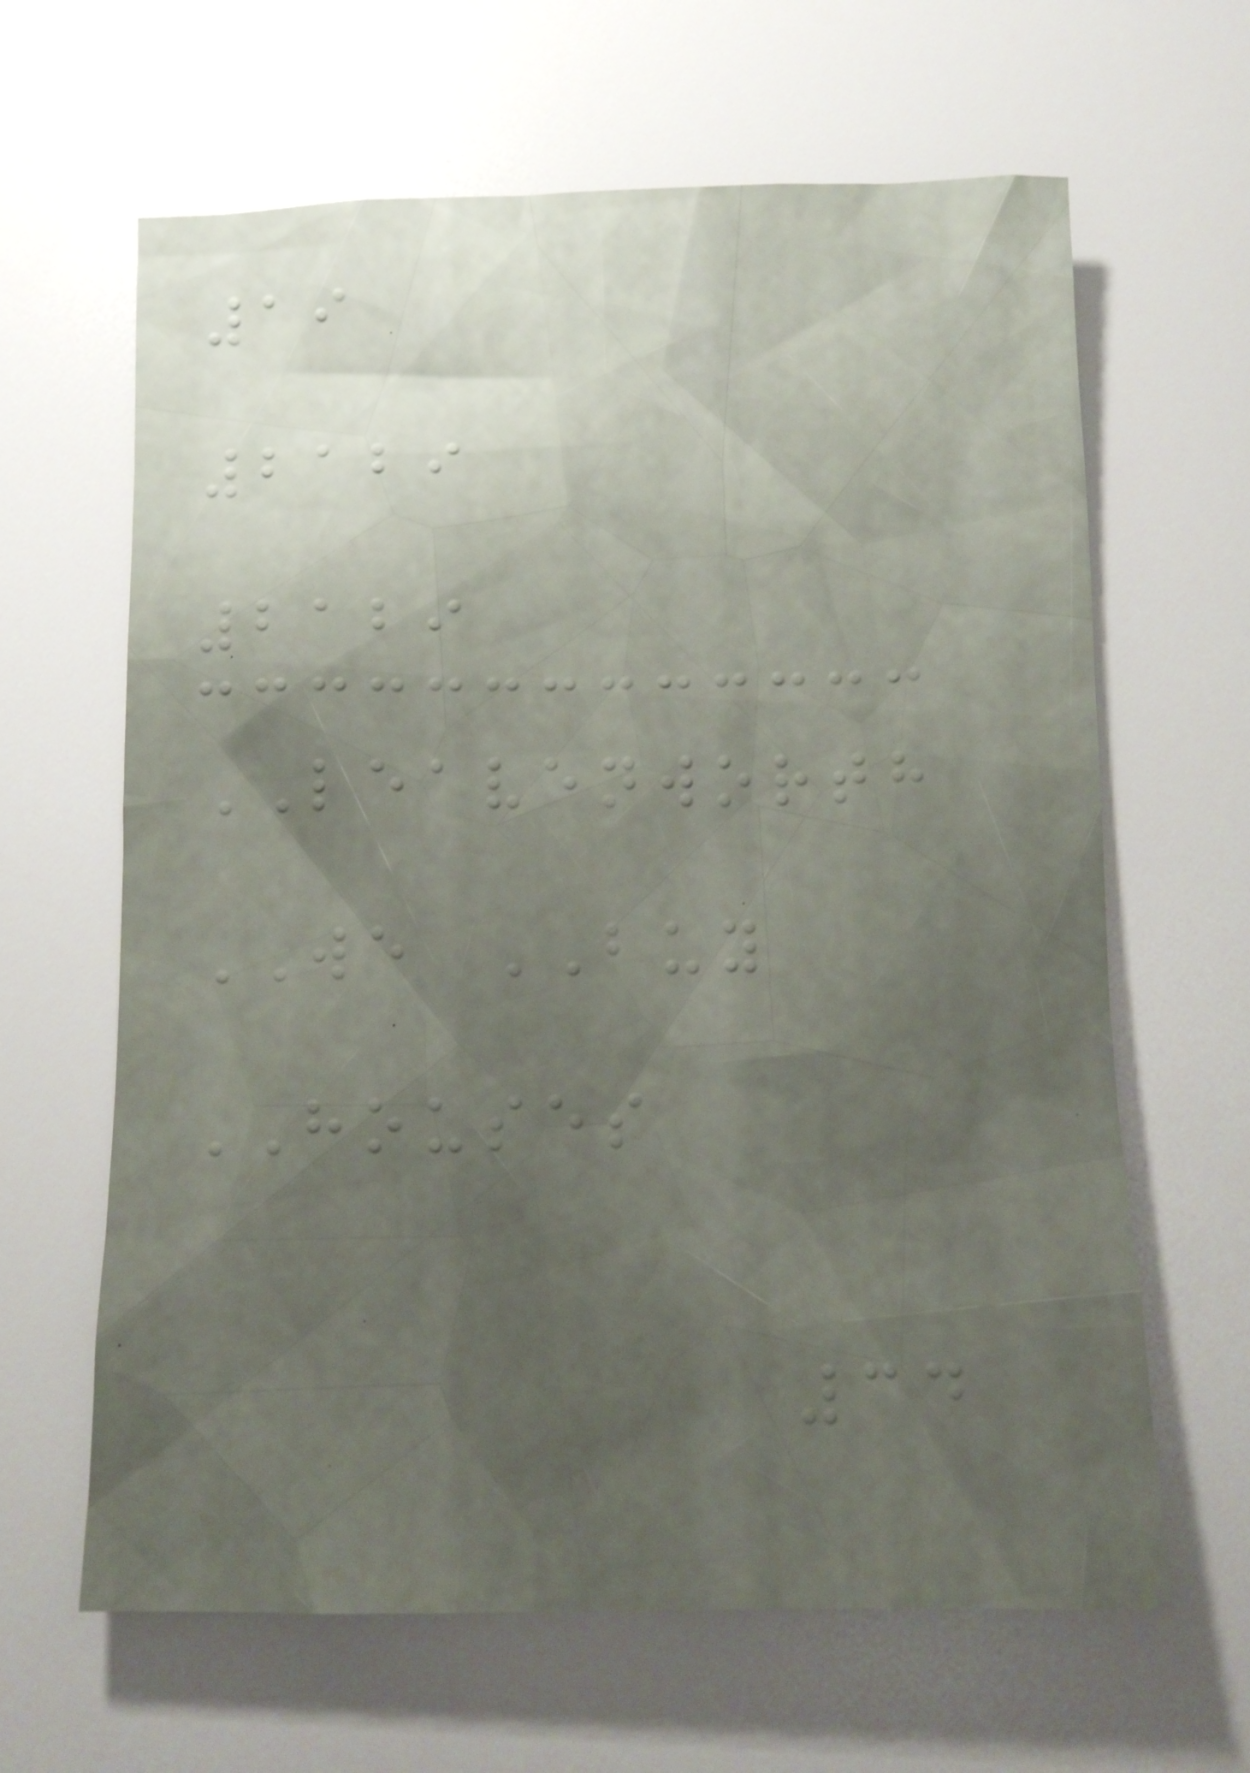19
2129
2129
LEAVENWORTH
WE BUY
HOUSES
34
